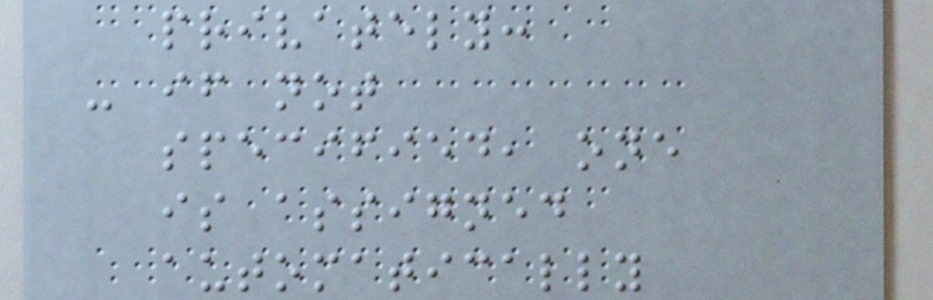privately:
- if not
specified, one
is assigned
automatically
